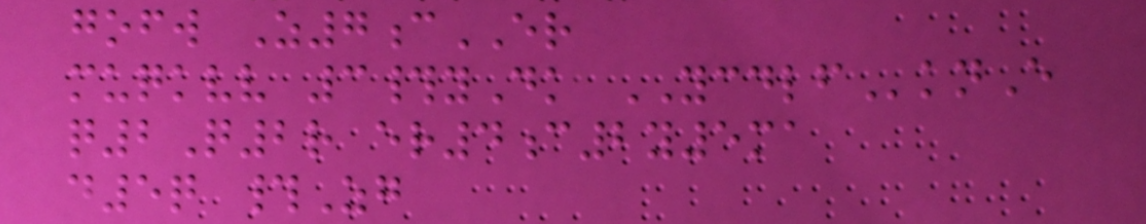gofw Z7cER
muqkvv 3#yDk YCDLFknE
q2Q2r er4c2y5ma
d5q #Zg
